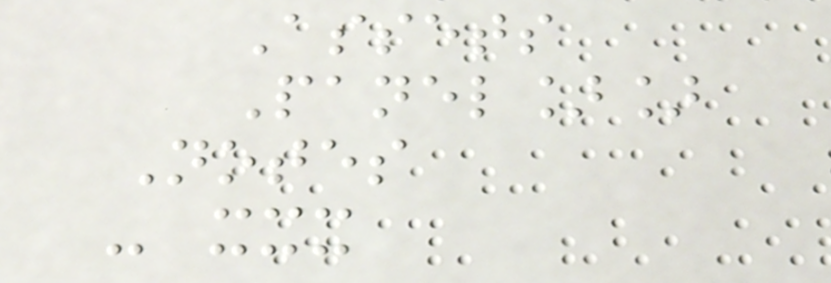Assets
Panel]]
Notes
- xxx
